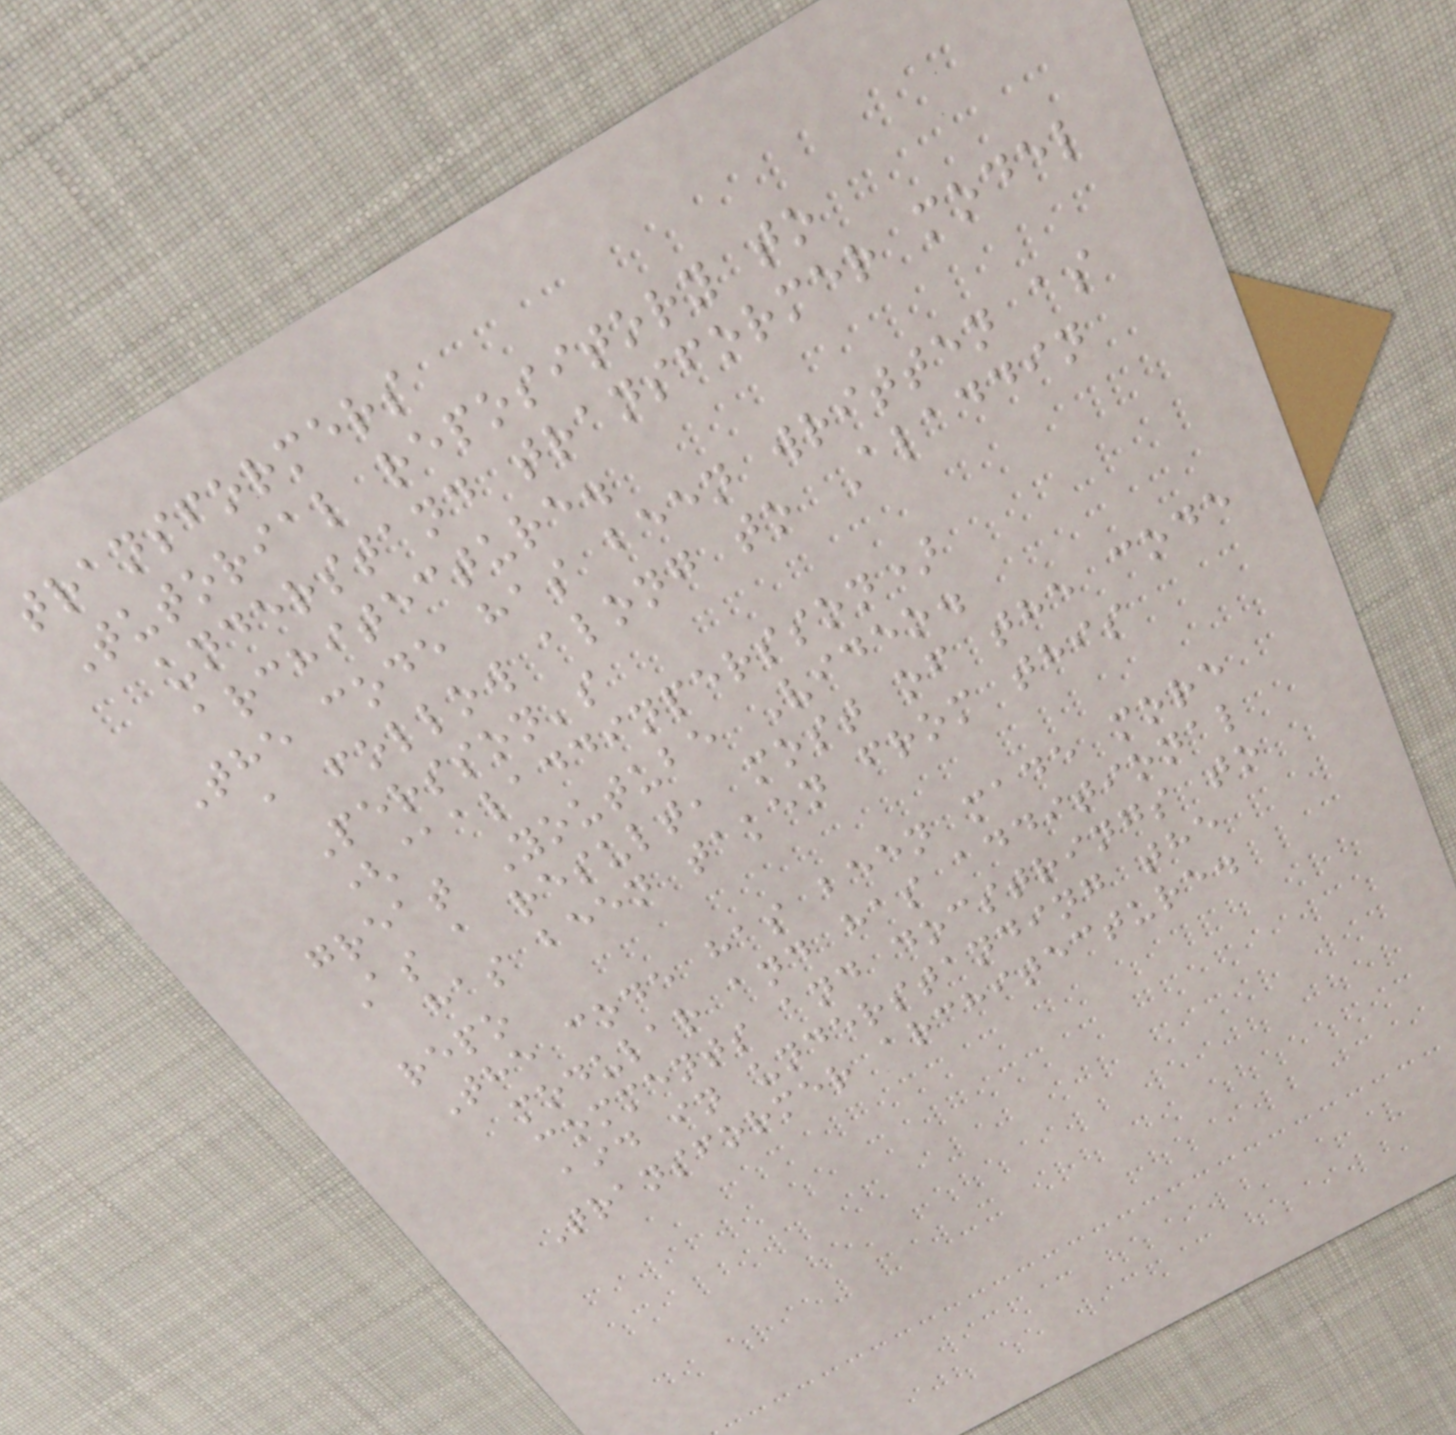transformers
Tutorial repository to
understand transformer model
architecture.
The code has been written as
a follow along to Aladdin
Persson's
(@aladdinpersson)
great Youtube Video.
As a result, most of the code
has been taken from this
repo
The code has been made more
modular and has additional
comments and docstrings to
aid in understanding the
Transformer architecture.
